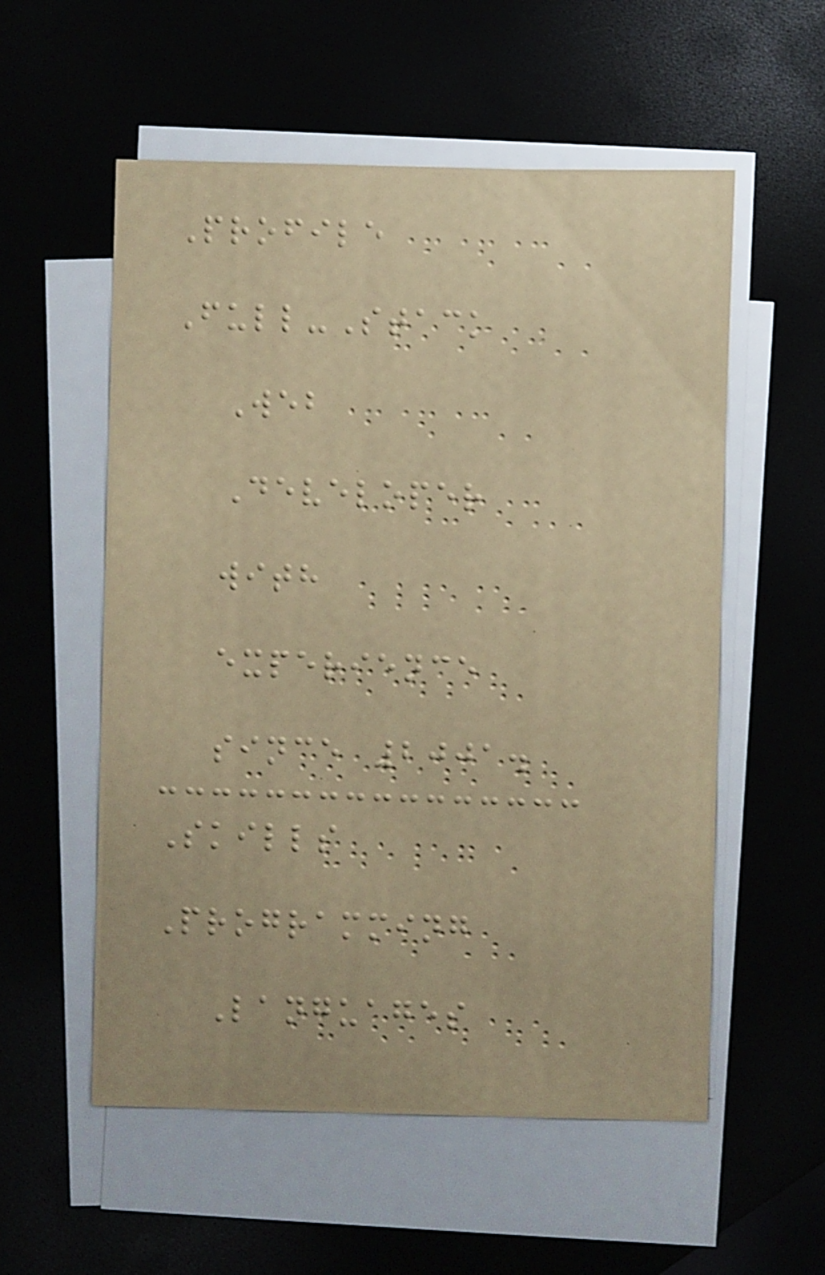Profile
Full-Stack
Web
Developer
with
experience
since 2001.
Skills
Programming
Languages
